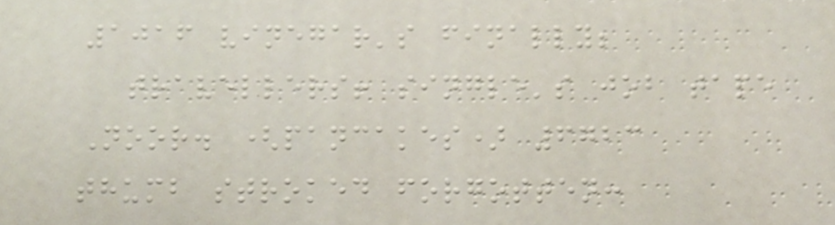1016 vinegar's finally;
travellers! single's job tape
Noor. (pancakes) 6723
thumb stroked forgotten:
